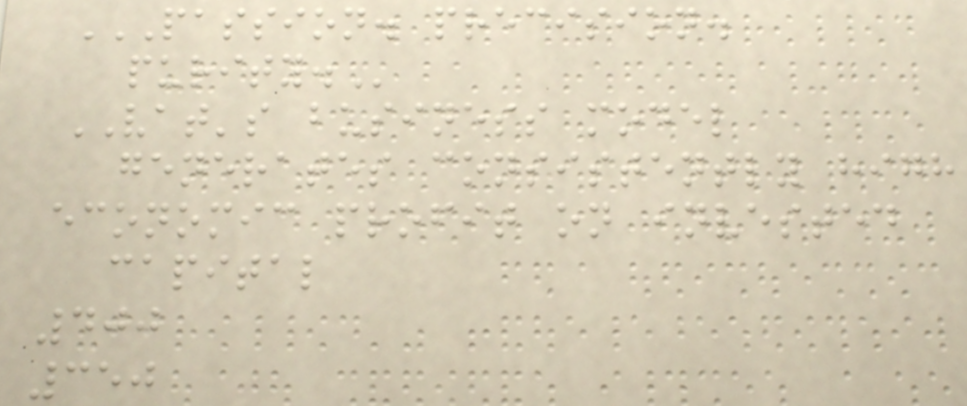PASSION. PRECISION.
PURITY.
VAT's business model
generates consistently high
economic profit on invested
capital
400
350
